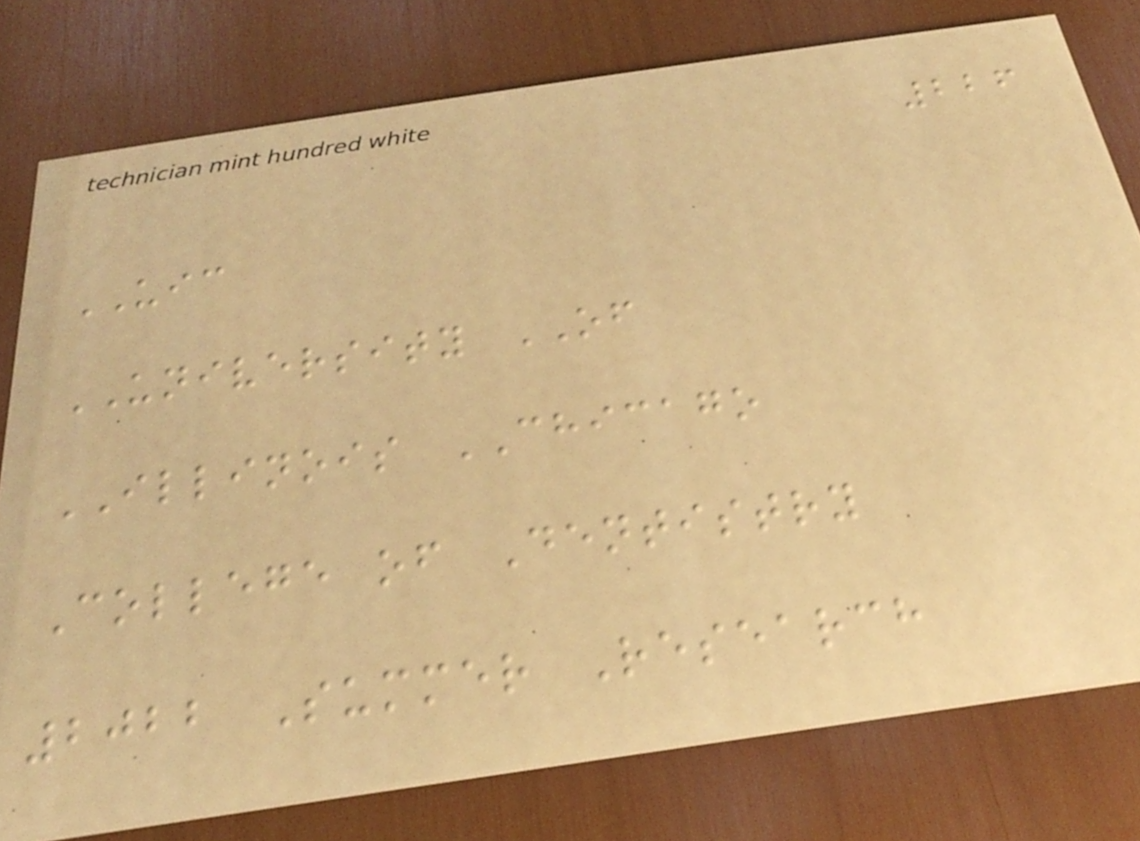226
UIC
UNIVERSITY OF
ILLINOIS CHICAGO
College of Dentistry
2022 Summer Research
